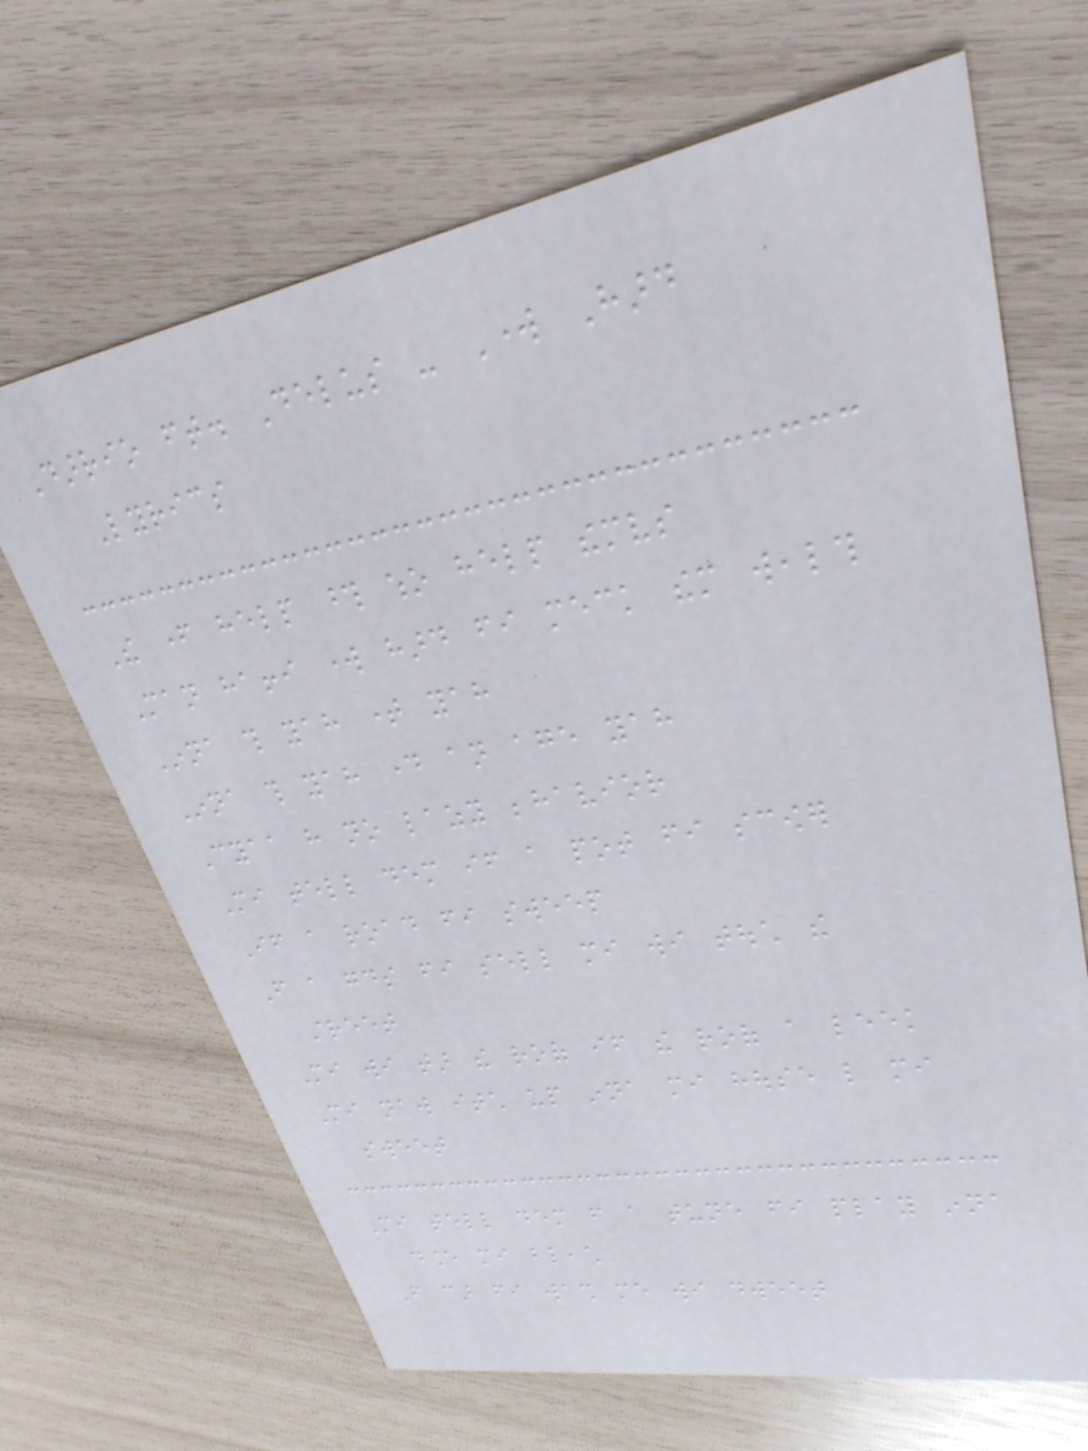Darrio ft. Delus - Work Hard
Lyrics
The father help those who help themselves
Man haffi work hard fi meck them wealth
Inna this yah time yah
Inna this yah day an age yah
Cyaa have no lazy behavior
Mi tell dem if a pot fi scower
If a road fi sweep
From a goods fi sell mi wi touch the
street
Mi wi tar the roof if the roof a leek
Mi naw itch up inna mi house like mi
sweet
Mi tell dem from a tune fi play inna
dance mi bleach
From car fi wash me wi dweet
